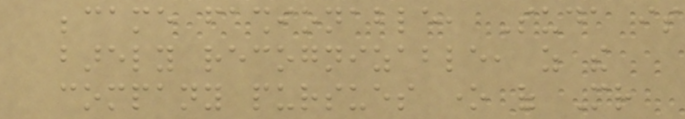became fashionable, Suda is
barely recognizable, as the
company pursues one of Mr
